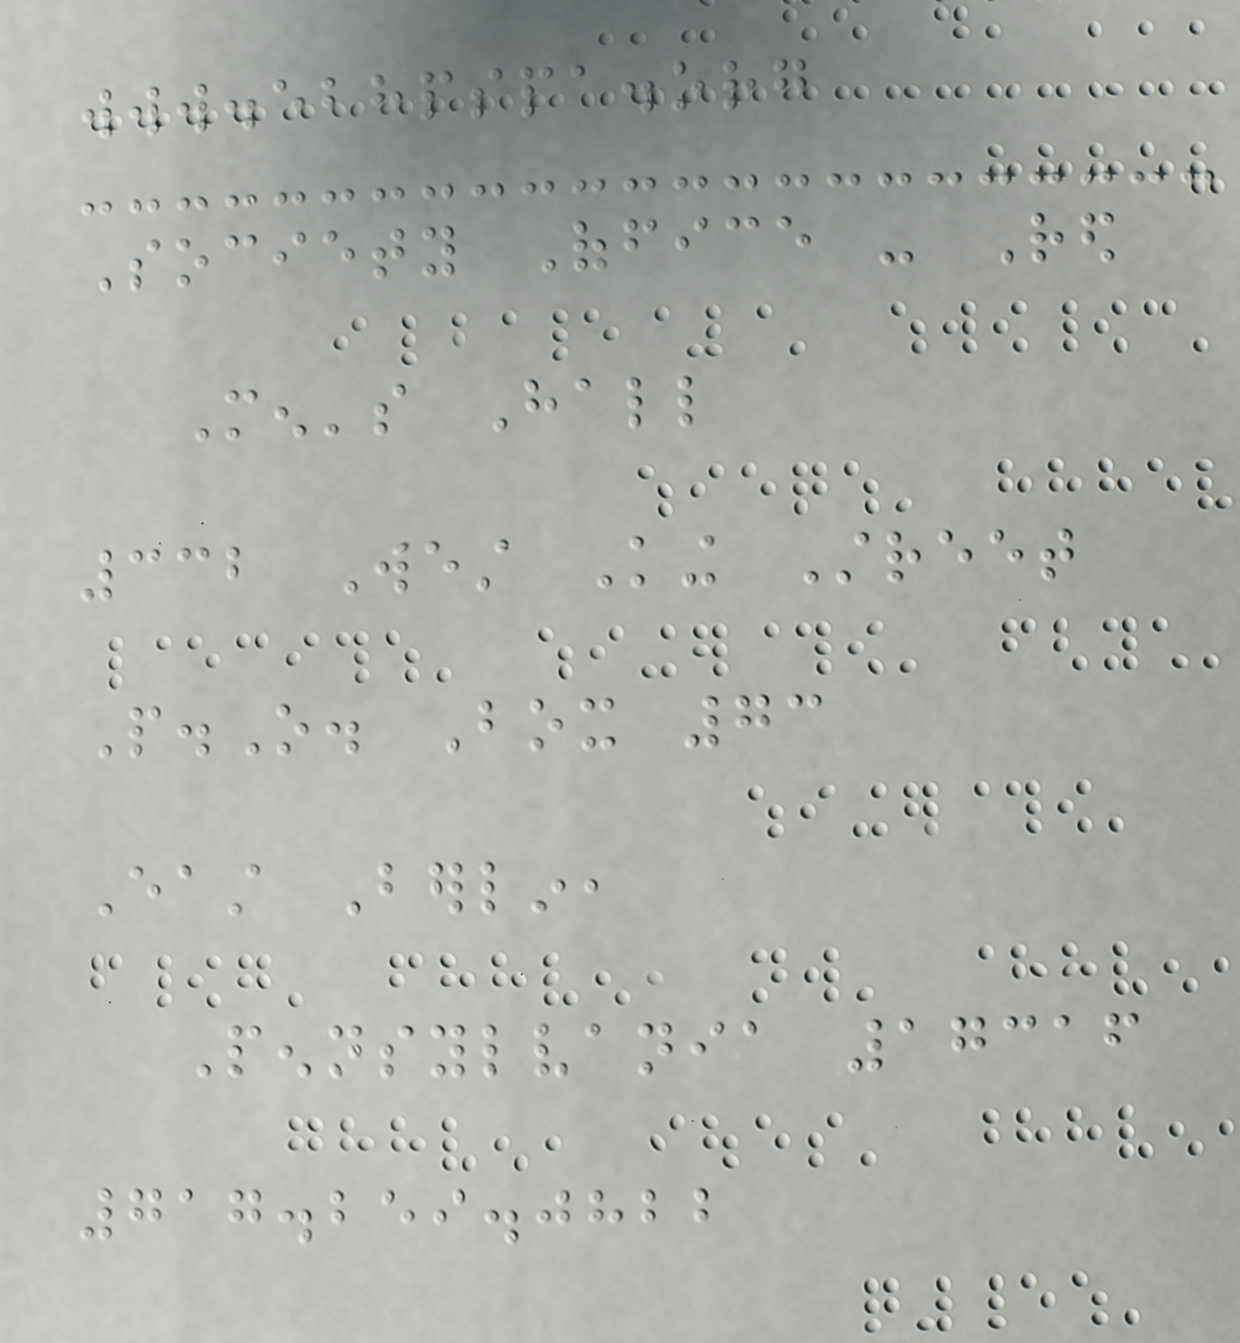www.ebhpspa.org
Society Office - Red
Men's Hall
332 West King Street
P.O. Box 73
East Berlin,
Pennsylvania 17316
717.259.0822
